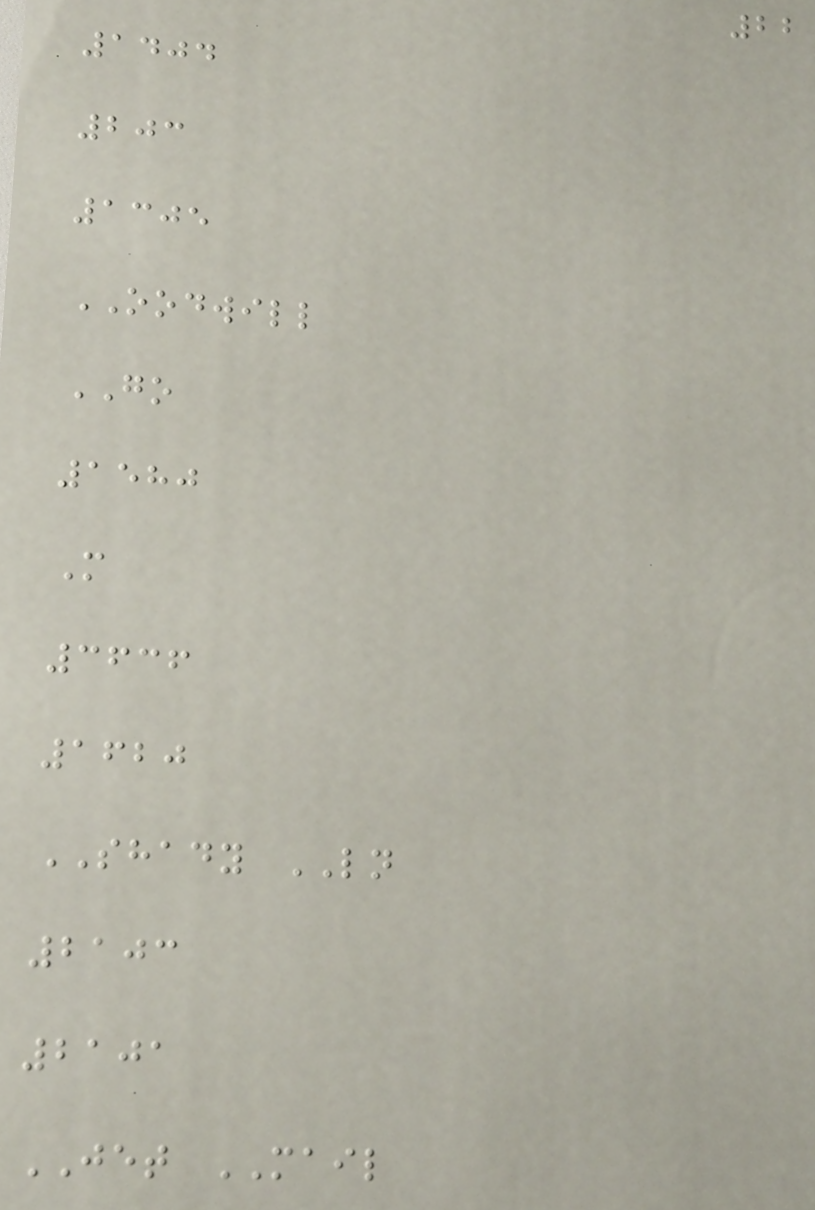22
1404
203
1305
OODWILL
GO
1580
M
3636
1620
SHADY LN
2103
2101
JET MAIL
